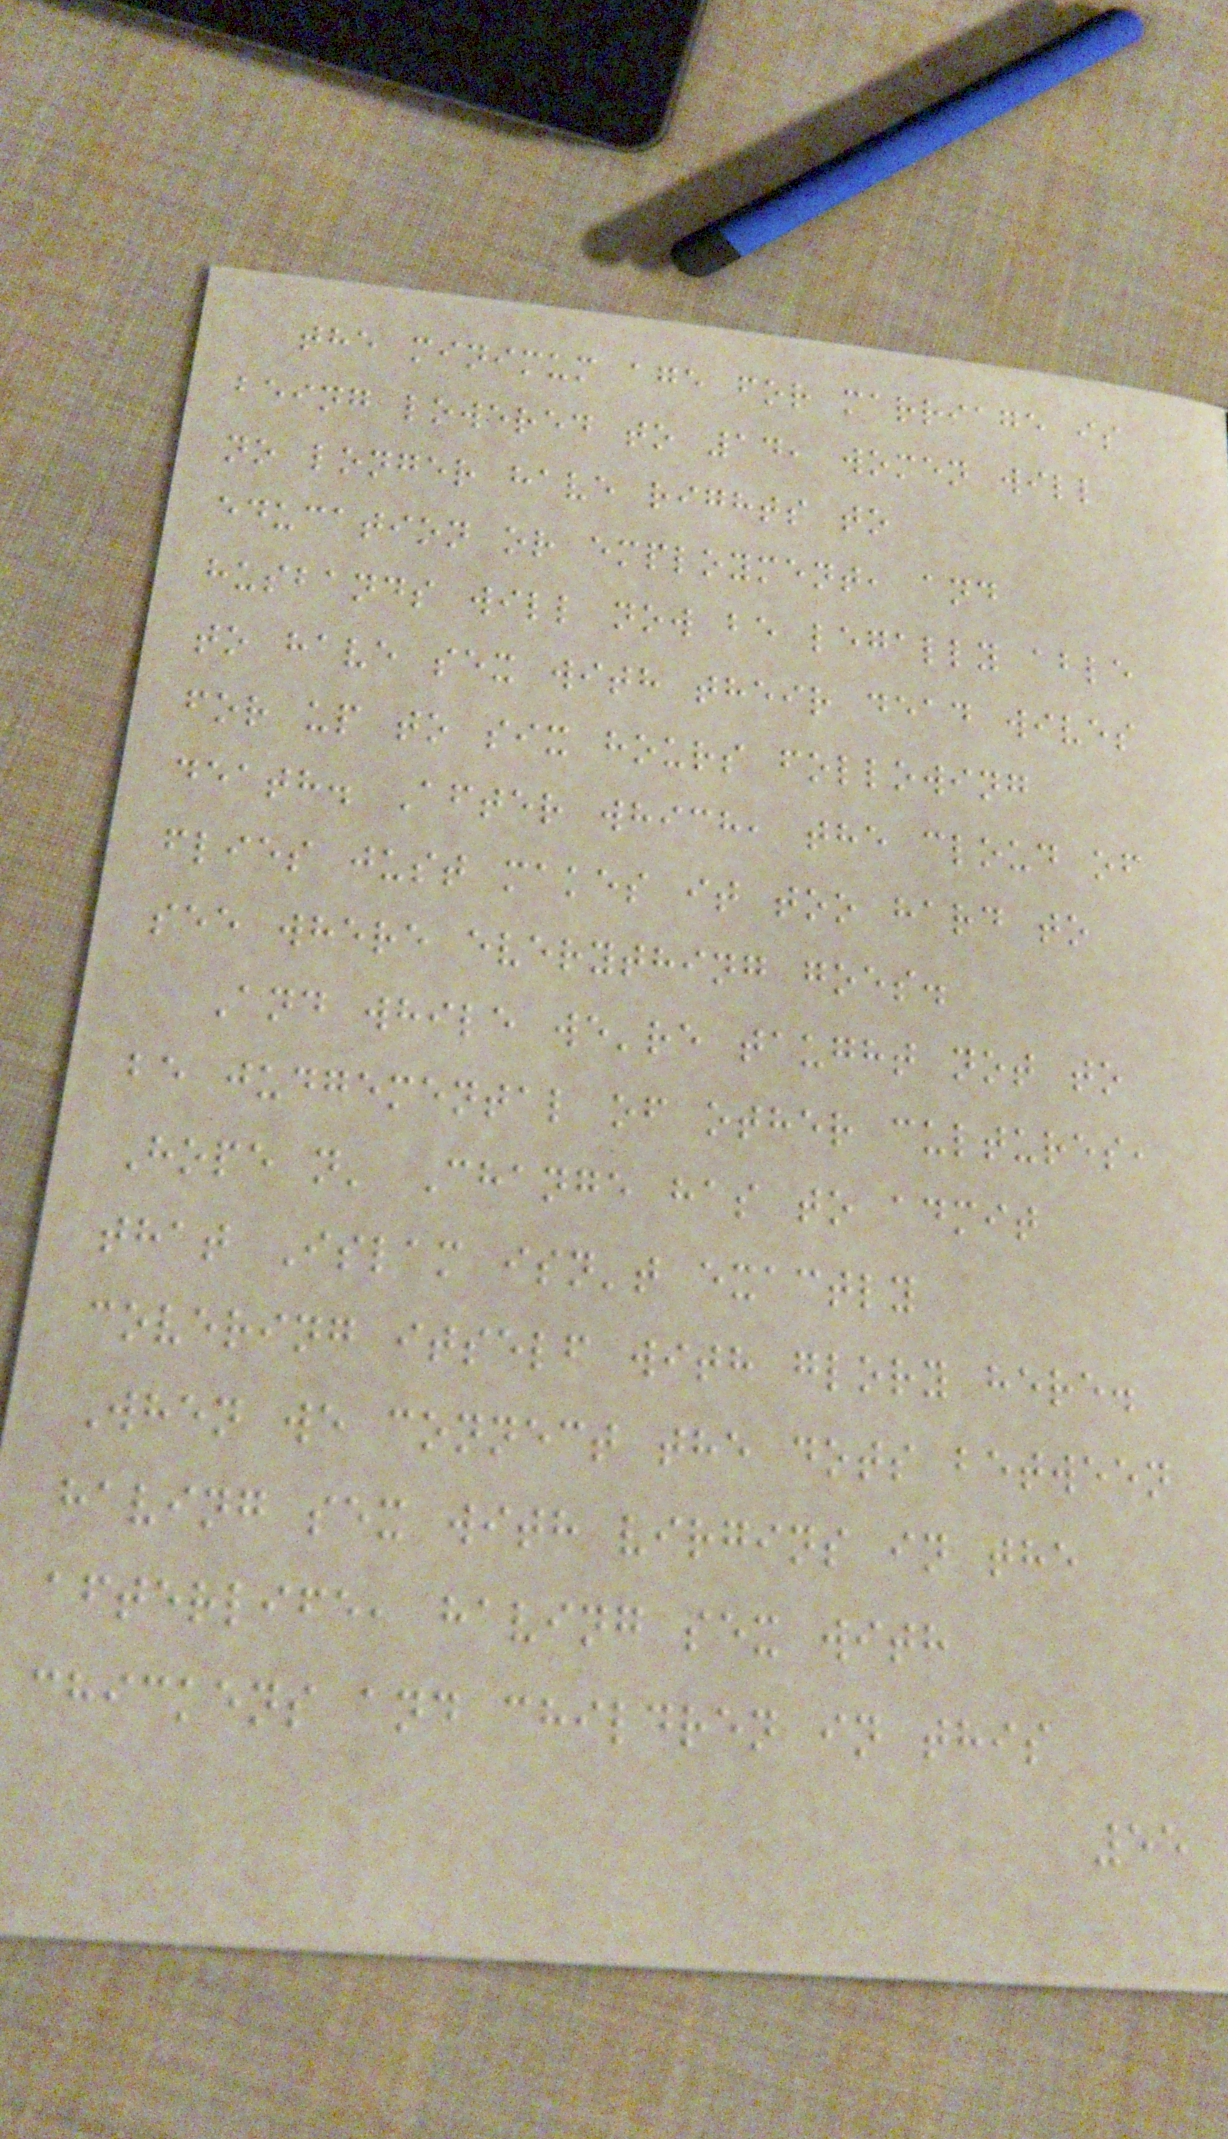the minimum age for marriage is
being lowered to 14, women will
no longer have rights to
education or employment, and
husbands will now be legally able
to have sex with their dead wives
for up to six hours following
death. After which, the cloud of
flies just makes it too hard to
see where everything goes.
And while we're taught not to
be judgemental of other cultures,
Hope n' Change has to admit
that Islam isn't exactly
covering itself with glory here.
When we connect the dots between
having sex with virgins in the
afterlife, having sex with
chickens and children in this
55
